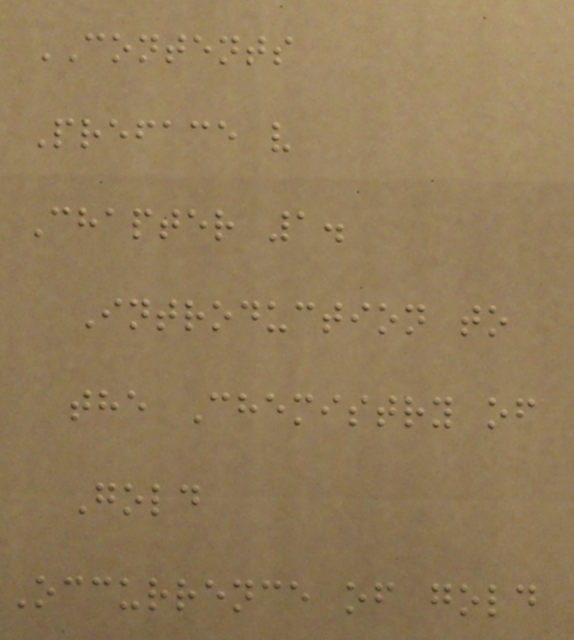CONTENTS
Preface v
Chapter 1.
Introduction to
the Chemistry of
Gold
Occurrence of gold
